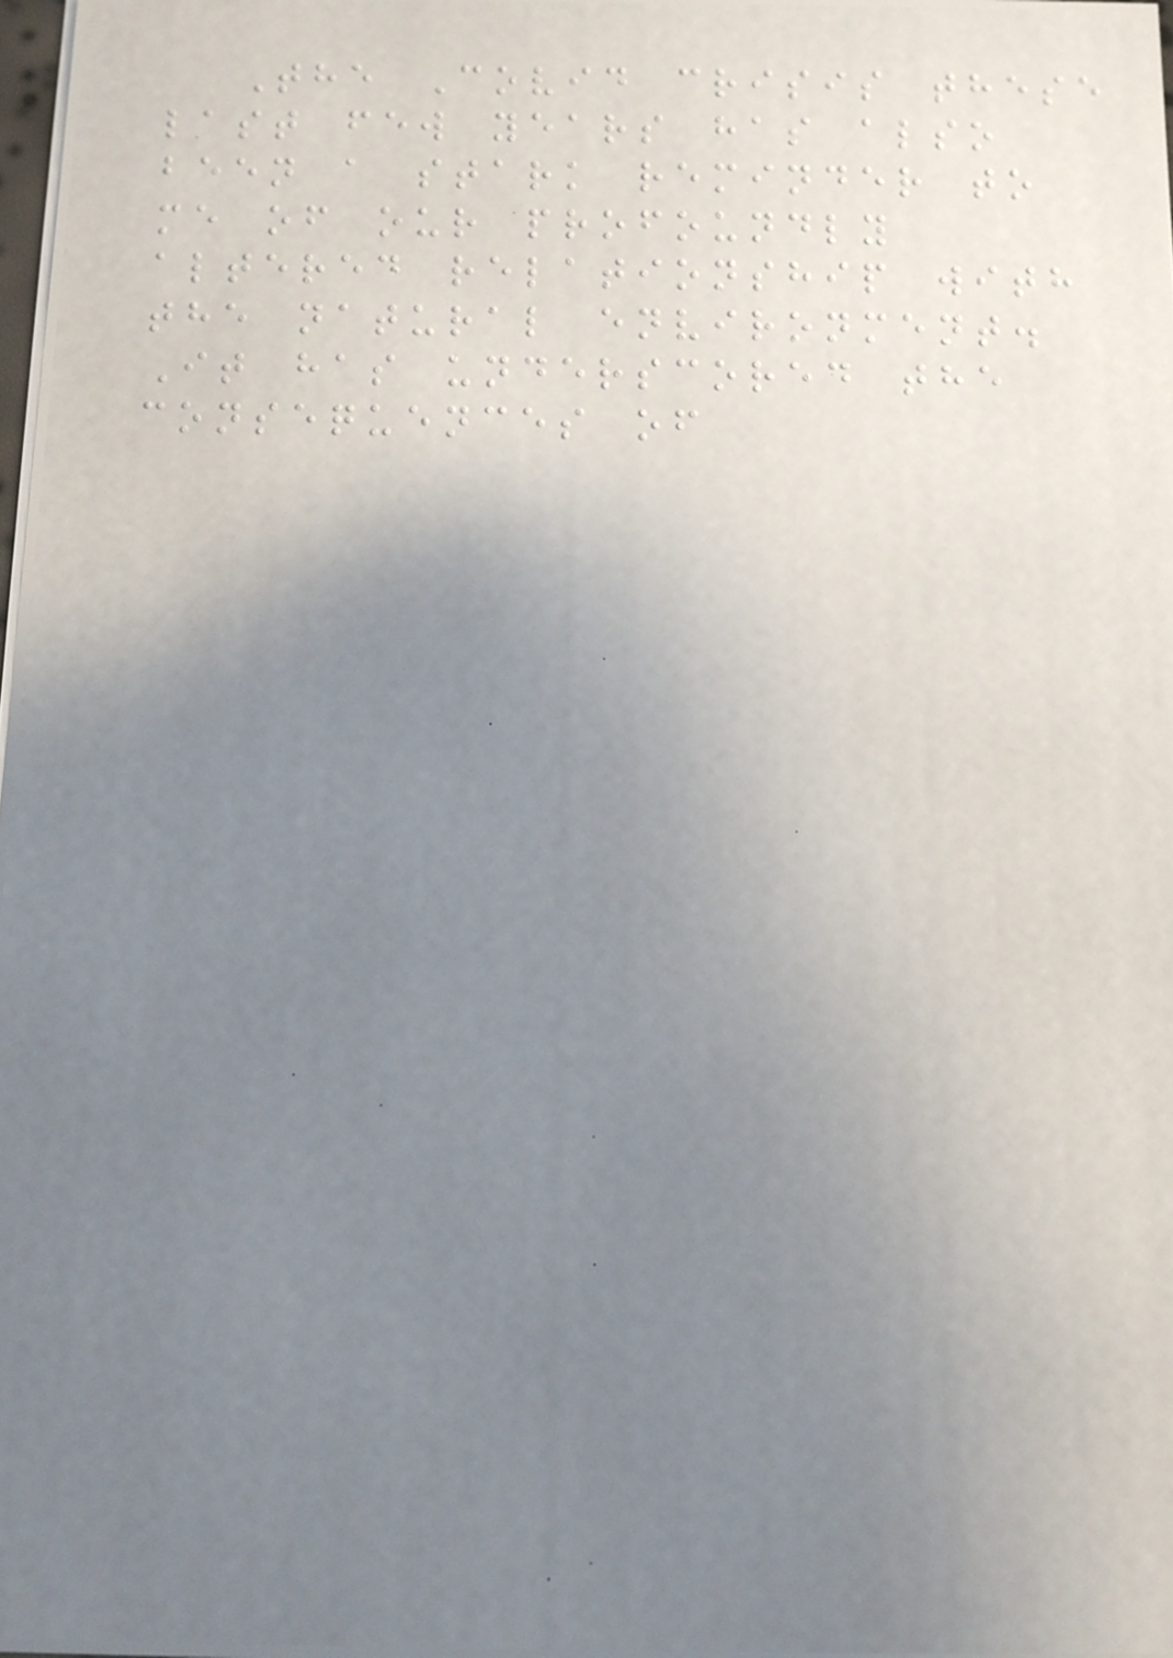The Covid crisis these
last few years has also
been a stark reminder to
me of our profoundly
altered relationship with
the natural environment.
It has underscored the
consequences of
